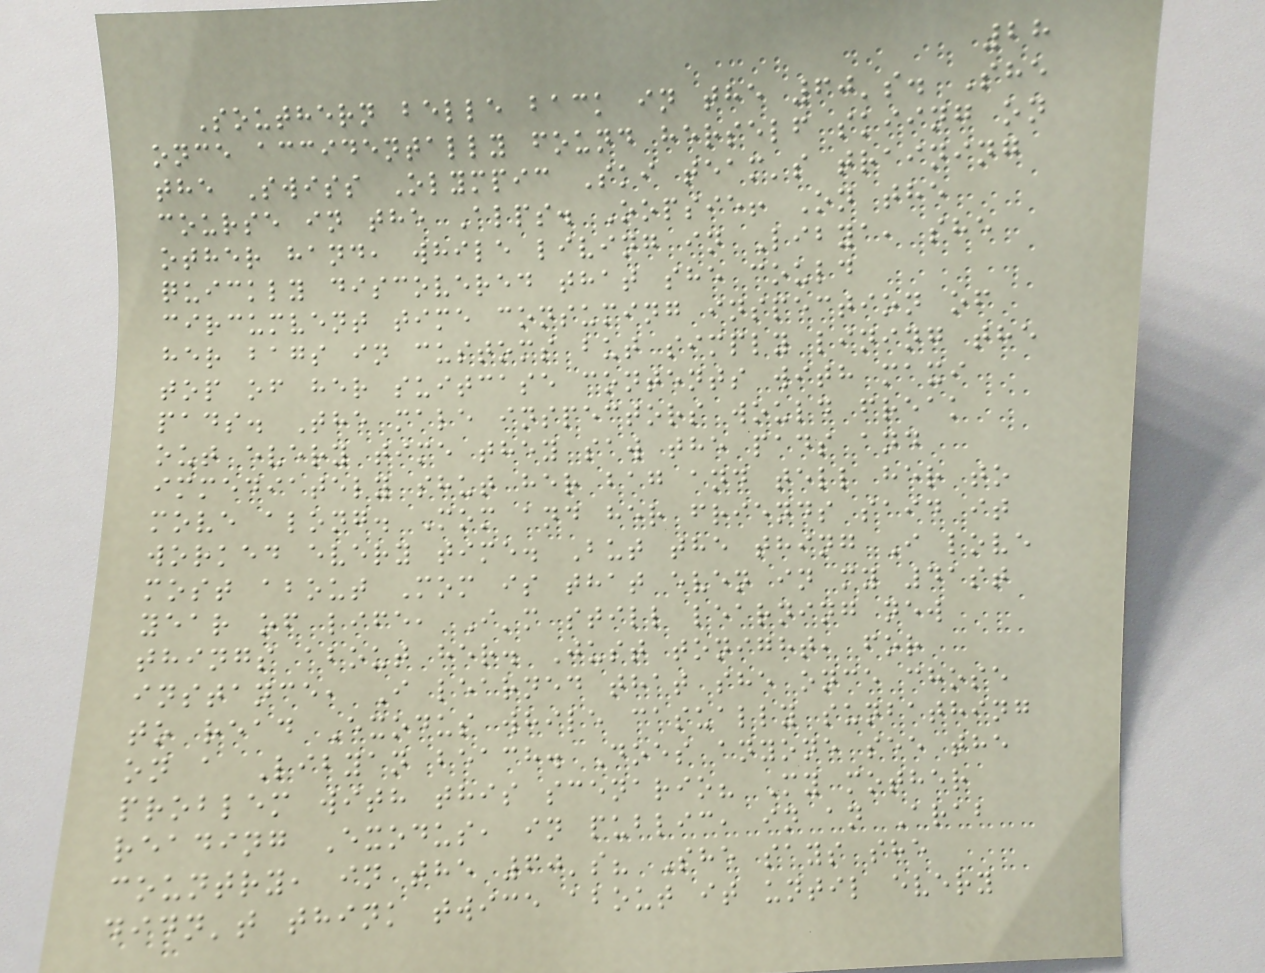28
Southern belle back in the 60's. She
once accidentally found herself skiing on
the Swiss Olympic Ski team's training
course in the Alps. Oopsie! On the
other hand, while living in Libya, she
quickly discovered that she could
circumvent time consuming inspection of
her bags in customs but simply lining the
top of her suitcase contents with maxi
pads. The male inspectors would freak
out every time they saw the pads and
immediately shut her bag and tell her to
move along. Mom and her friends said it
worked every time. But the thing I love
most about Mom is that even in my 41st
year of life, I'm still learning new
things about her. Just tonight, for
instance, I learned that she once chose
to read Exodus while casually sunbathing
on a Libyan beach. Does anyone see the
problem with this scenario? My mother
reading Exodus, in public, in an Arab
country, in the 60's? She says she
didn't think twice about it until every
